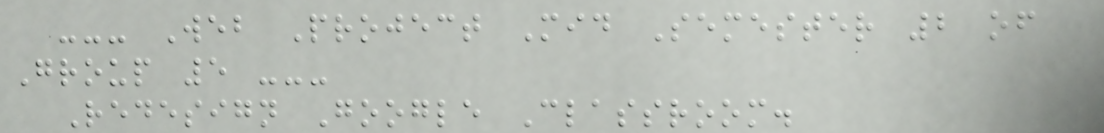--- Web Project Mid Semester 2 of
Group 5 ---
Redesign Google Classroom.
